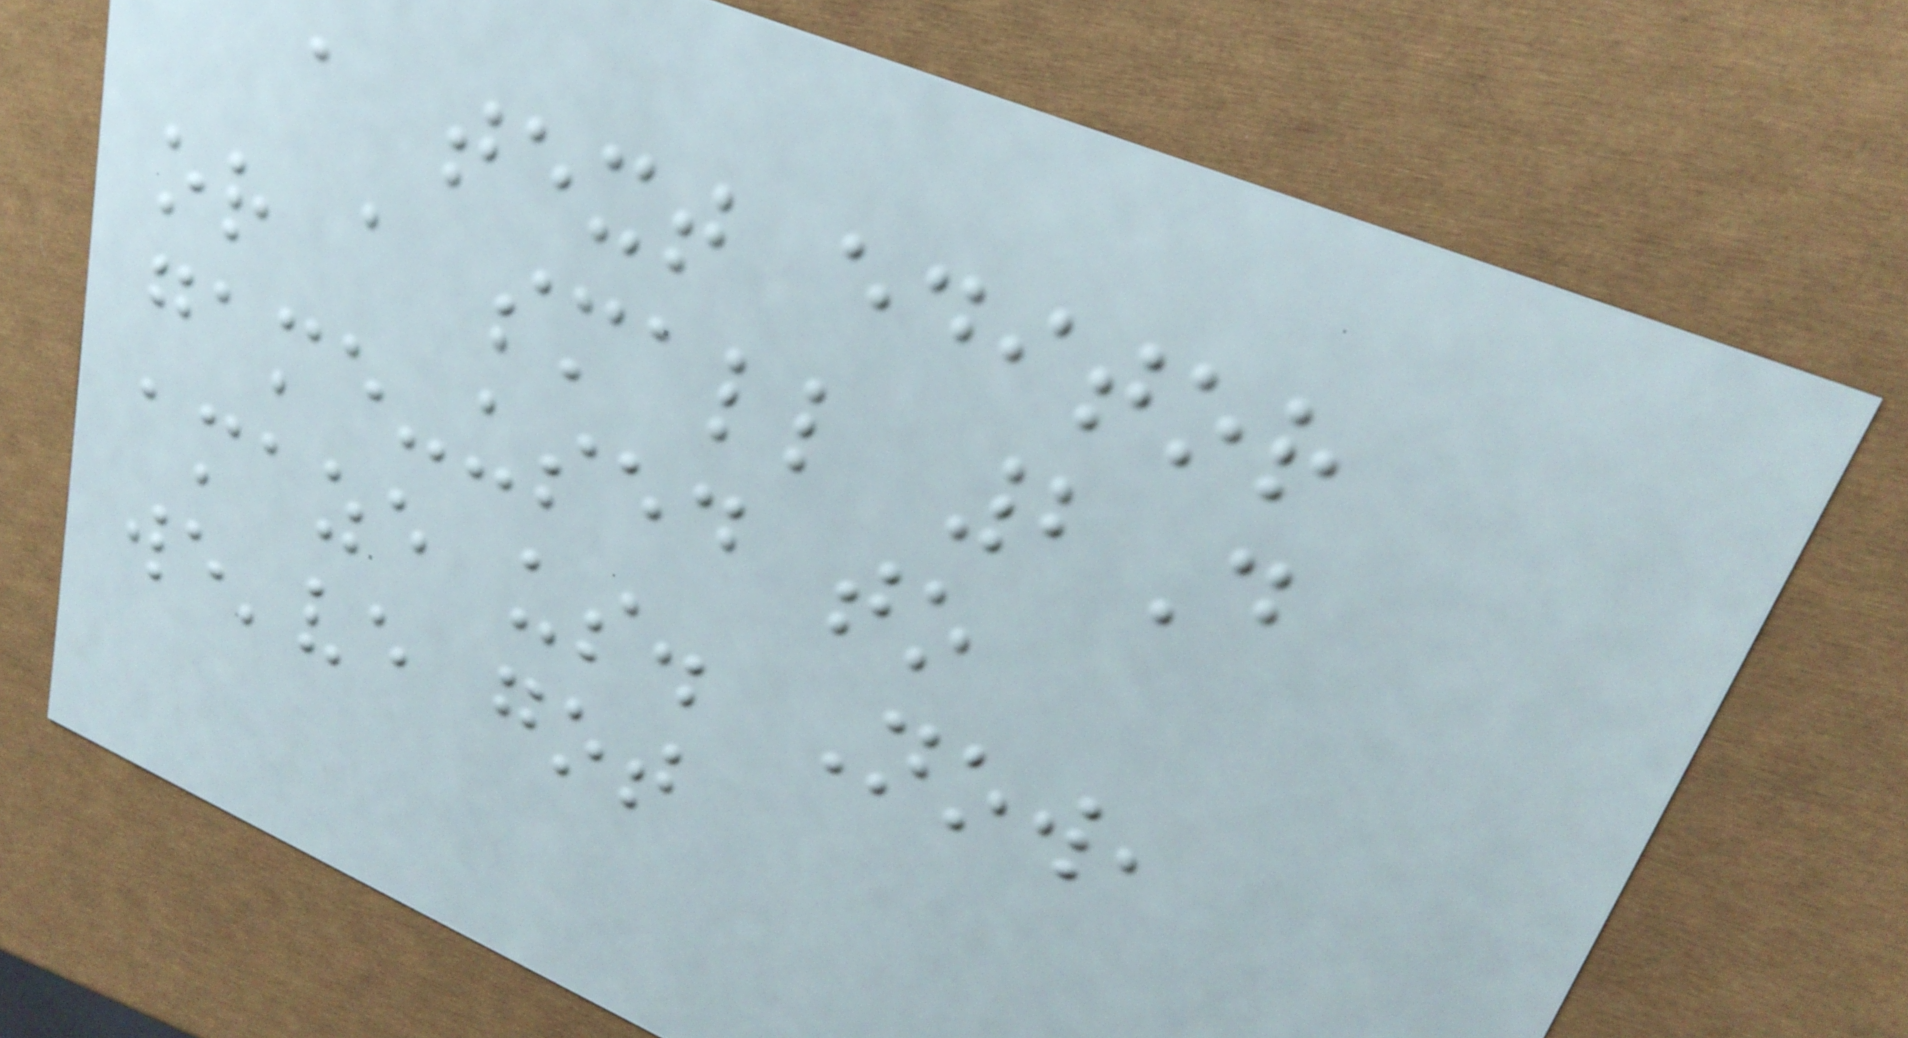a text editor
or a small 2D
game-used to
amaze us. Now,
we've got
